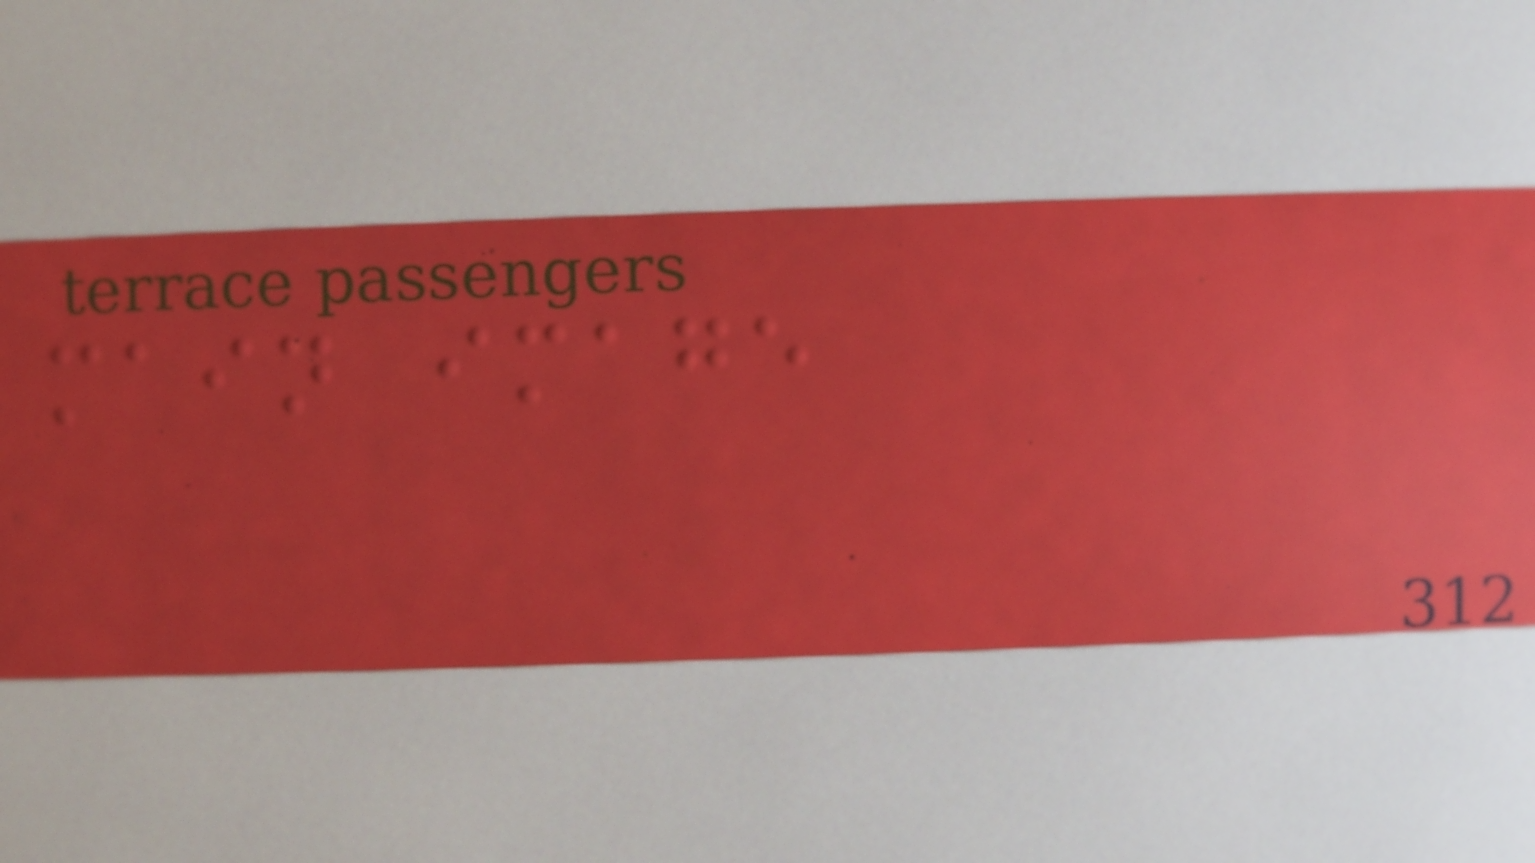main image
